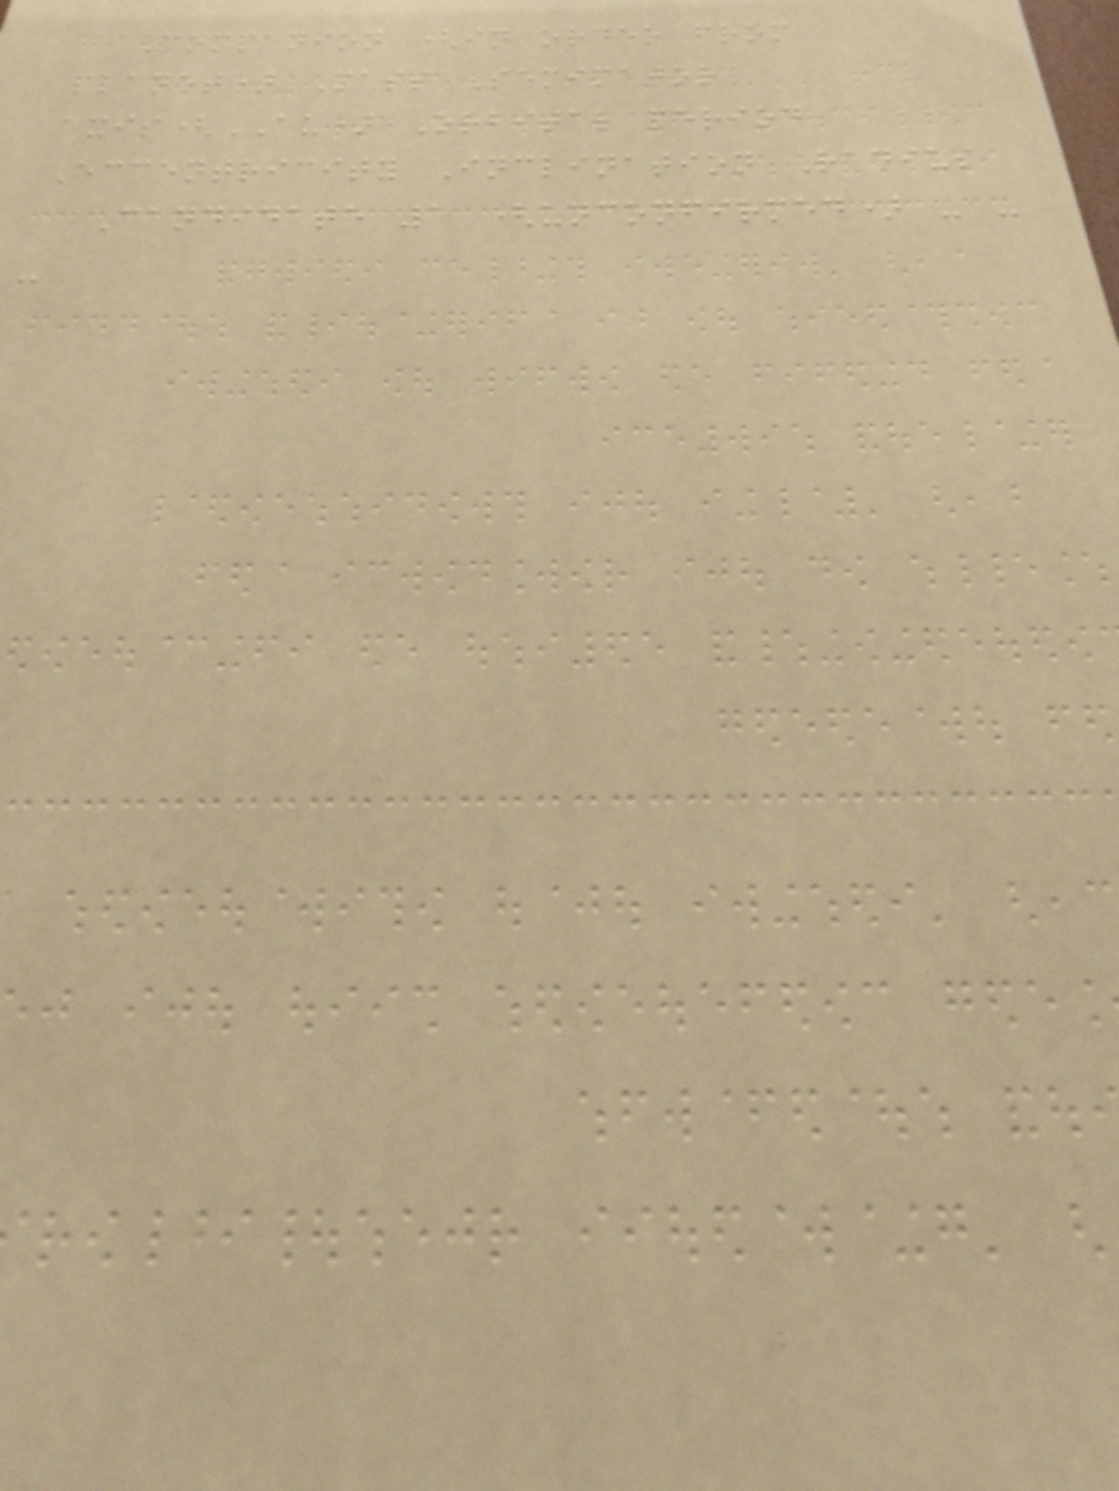Companion (in order from
planet) Mass Semimajor
axis(AU) Orbital period
Eccentricity Inclination Radius
Candidate 1 (unconfirmed) - -
-
